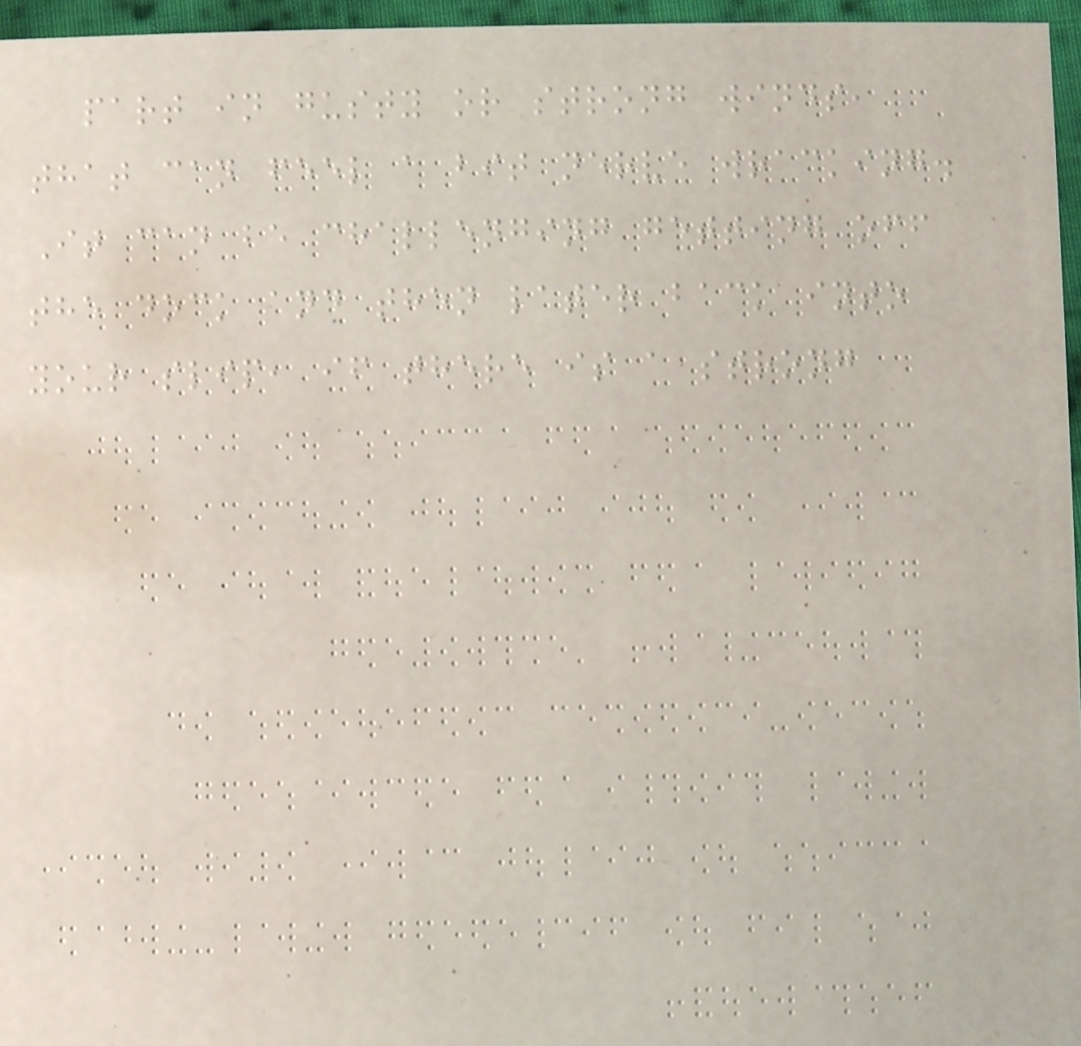part in gusty or strong winds,
that can feel a bit nerve wracking.
It can be challenging getting off
the dock and then later back into
your slip, if there is a strong
